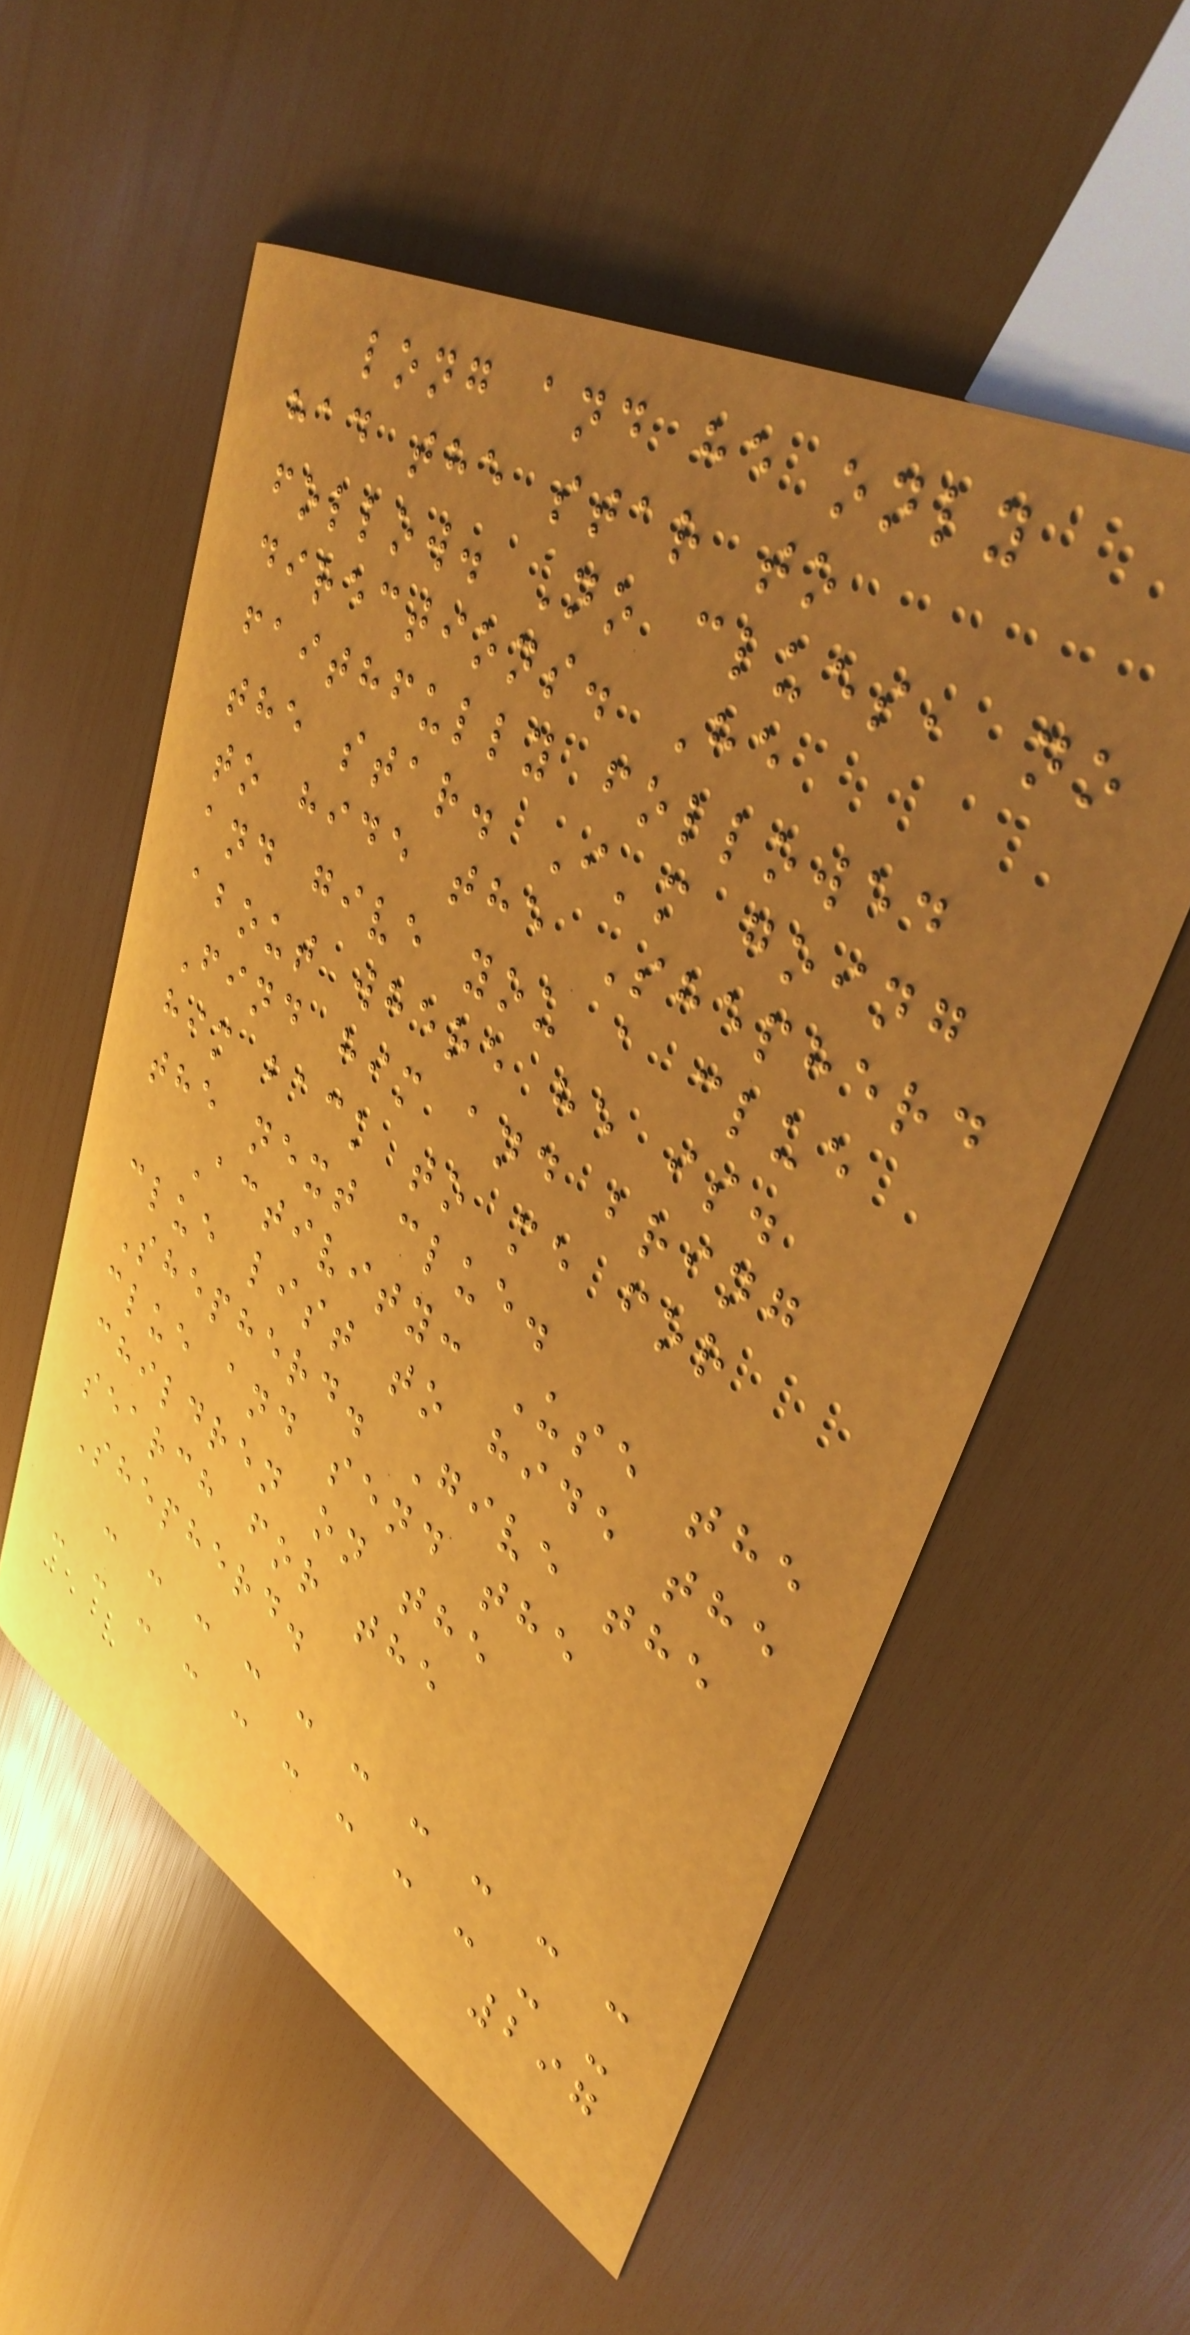long and he only
had the star to
follow. No clues, no
directions. He
faithfully followed
the star. I'm going
to hide the Shepherd
and give you a clue
about where he is.
Find him and bring
him back to me for
the next clue.
Activity: Use the
clue list to hide the
Shepherd. Give the
clue and send the
children on the
search for the
Shepherd.
- - - - - - - - - -
- - - - - - - - - - -
297
